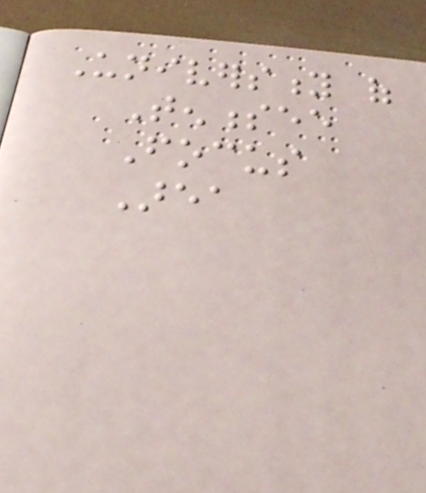University of
Tennessee
Focus
Area
